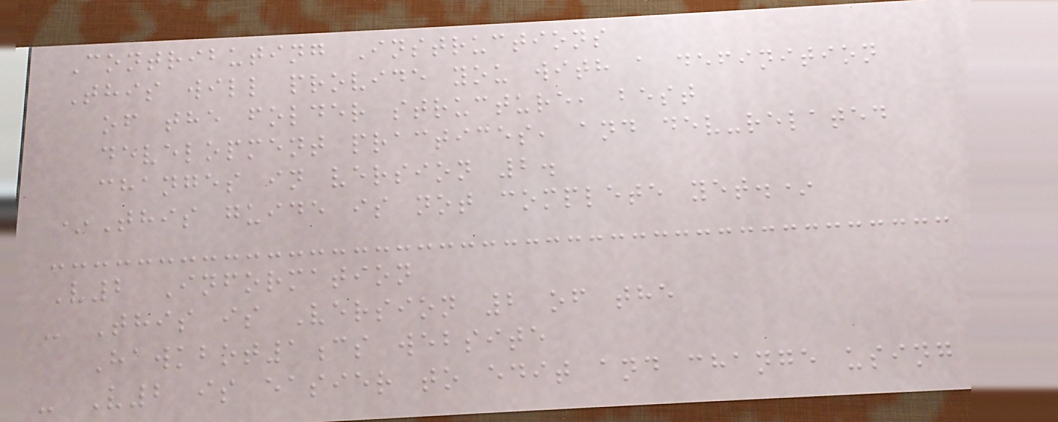Contributing Instructions
This will provide you with a definition
of the folder structure, best
development practices, and dev-related
changes in version 2.
*This guide is not complete yet.*
V2 Information
- This is Version 2 of the
Hawkbot1cs website
- V2 is easier to edit and change using
